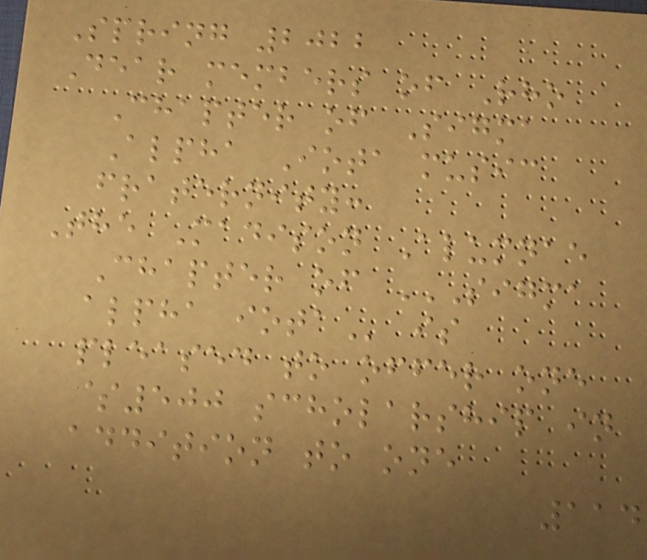Spring 2022
Dear members of Rho
Chapter of Sigma
Alpha Iota music
fraternity:
The Madison Alumnae
Chapter of SIGMA
ALPHA IOTA is
pleased to offer one
$500 scholarship in
addition to one
114
